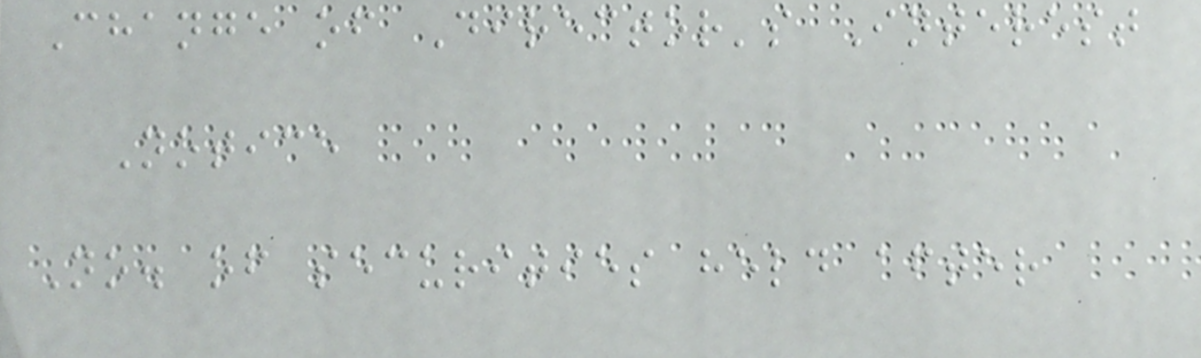Change of Director's Interest
Notice
No. of securities held after
